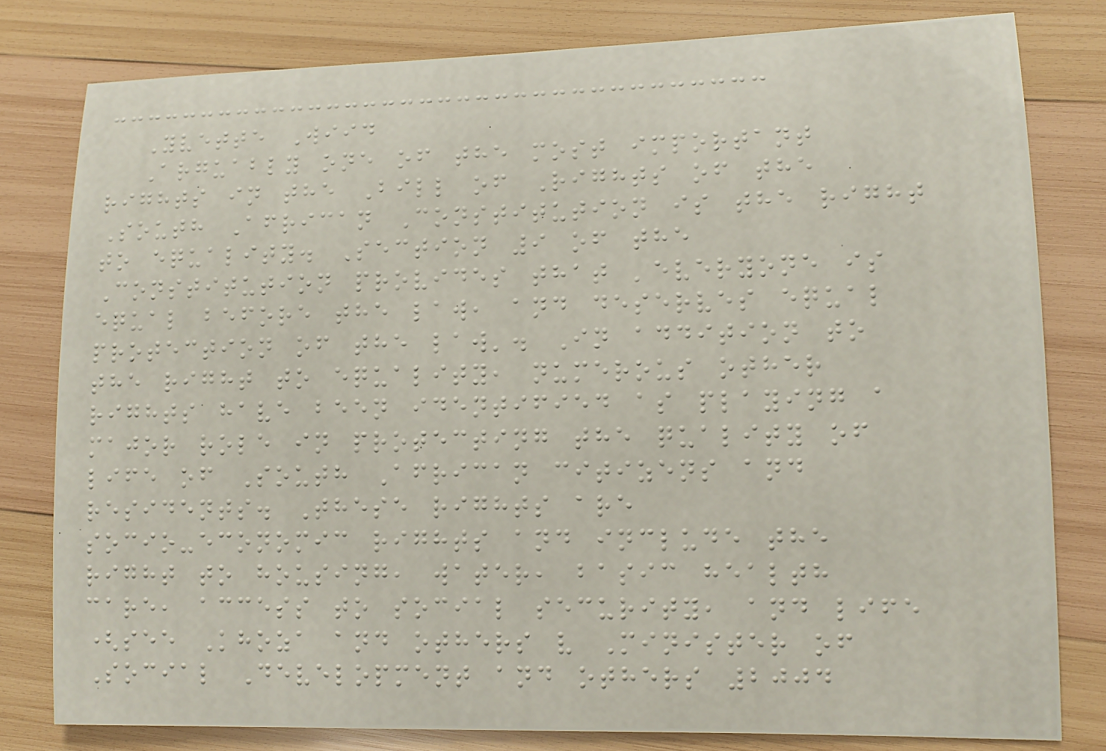Yvette Wiid
Arguably one of the most important
rights in the Bill of Rights of the
South African Constitution is the right
to equality. Section 9 of the
Constitution provides that 'everyone is
equal before the law, and deserves equal
protection of the law'. In addition to
the right to equality, numerous other
rights have been identified as playing a
major role in protecting the quality of
life of South African citizens and
residents. These rights are
socio-economic rights and include the
right to housing, water, basic health
care, access to social security, and life
(see Khoza and others v Minister of
Social Development and others 2004
